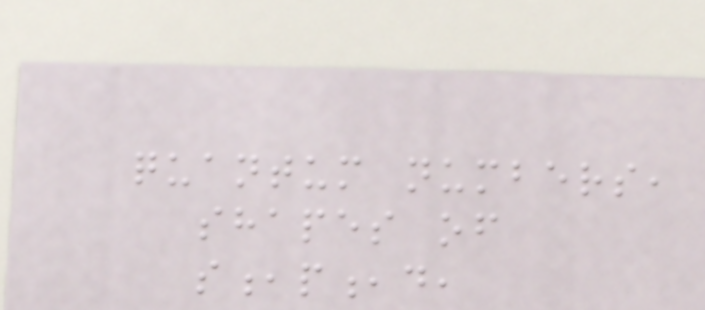quantum numbers,
shapes of
s,p,d,
